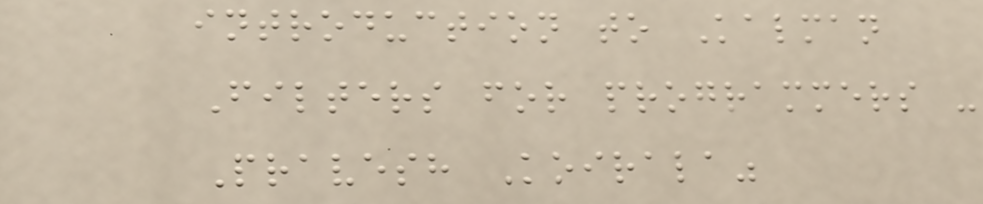introduction to Kalman
Filters for programmers -
Pravesh Koirala"
